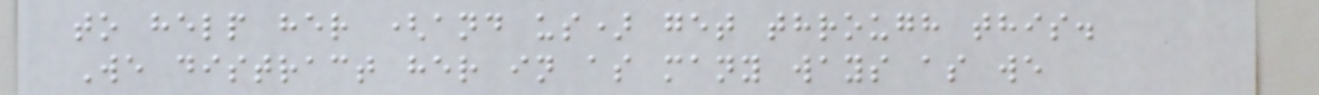to help her (and us) get through this.
We distract her in as many ways as we
